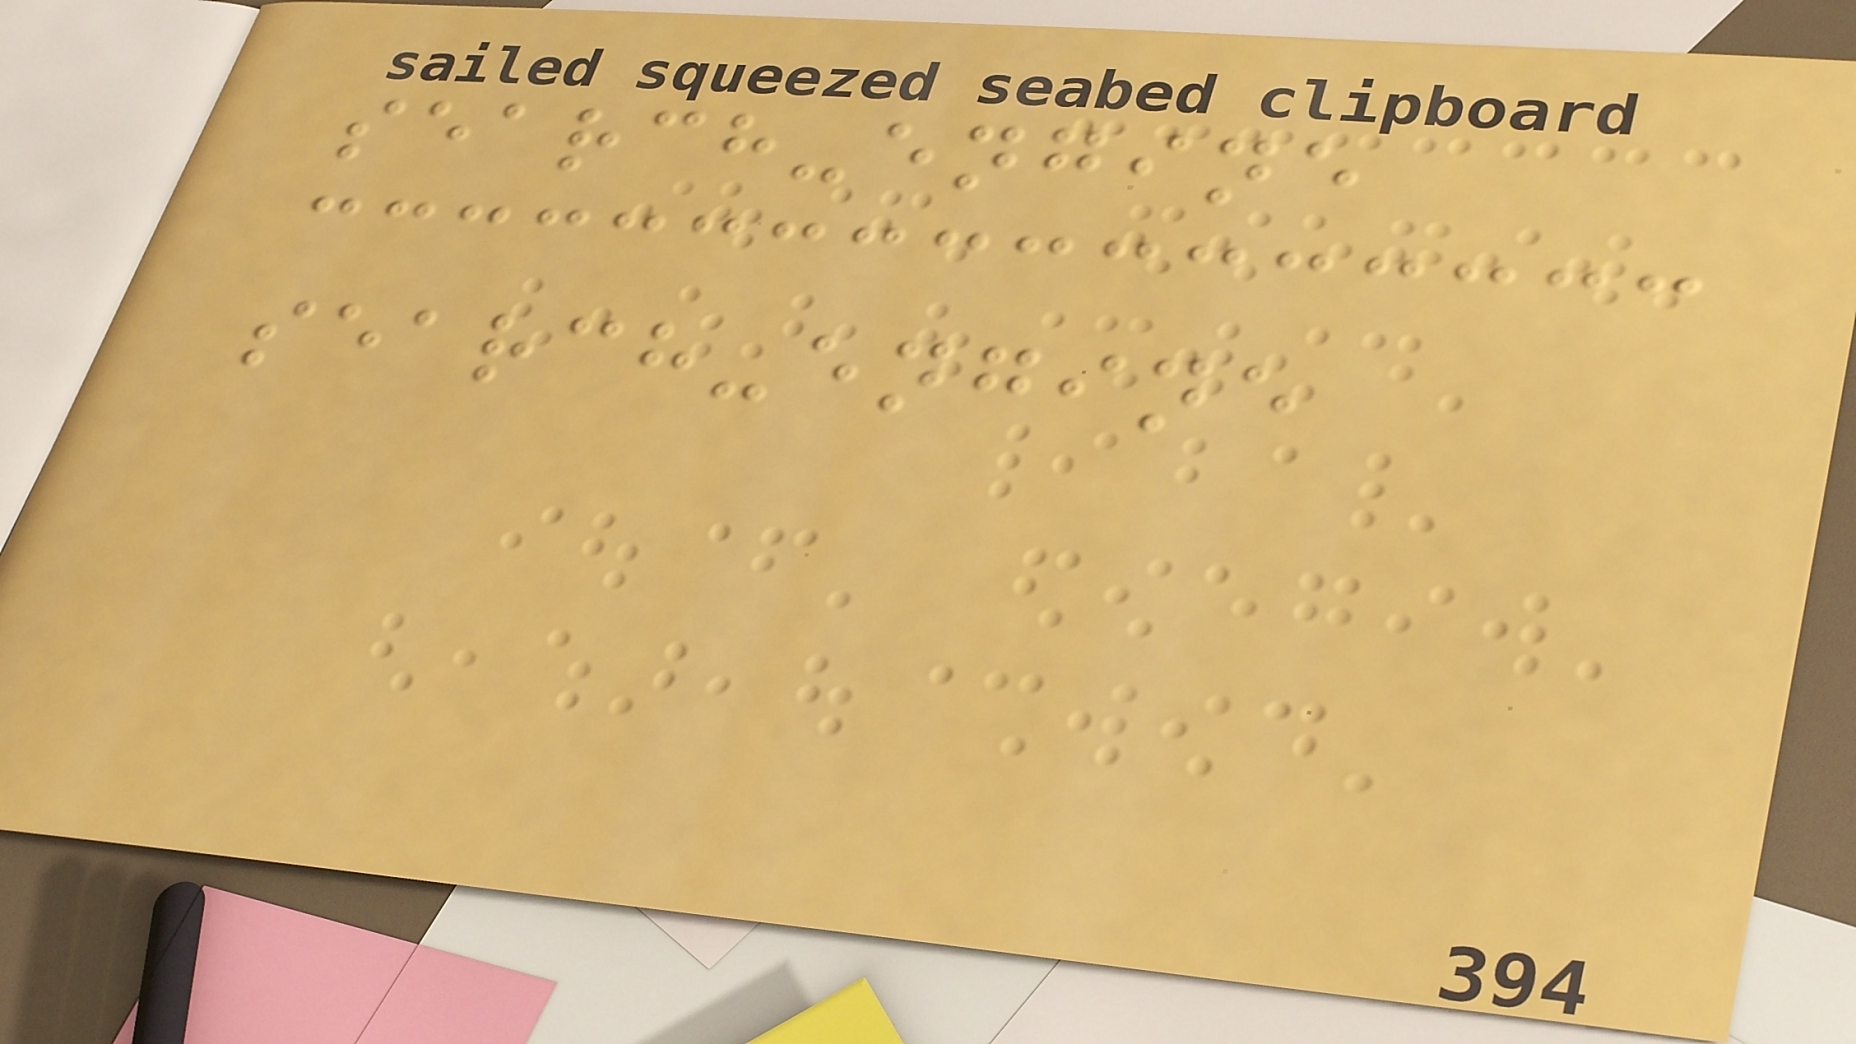search-engine
search-engine
